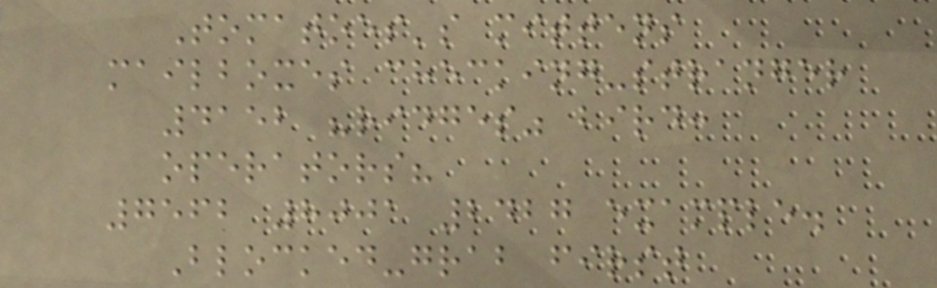Tomatoes's mittens
mailboxes checking-stranger
4152 "ridges" bird:
operators?
7562 8001 2427 example.
Blocked-grab first
